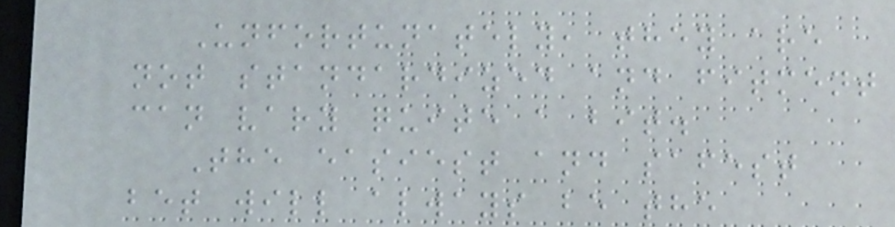Unfortunately, they are
not standardized and fitment
can vary quite a bit.
The easiest and safest
bet will always be the
